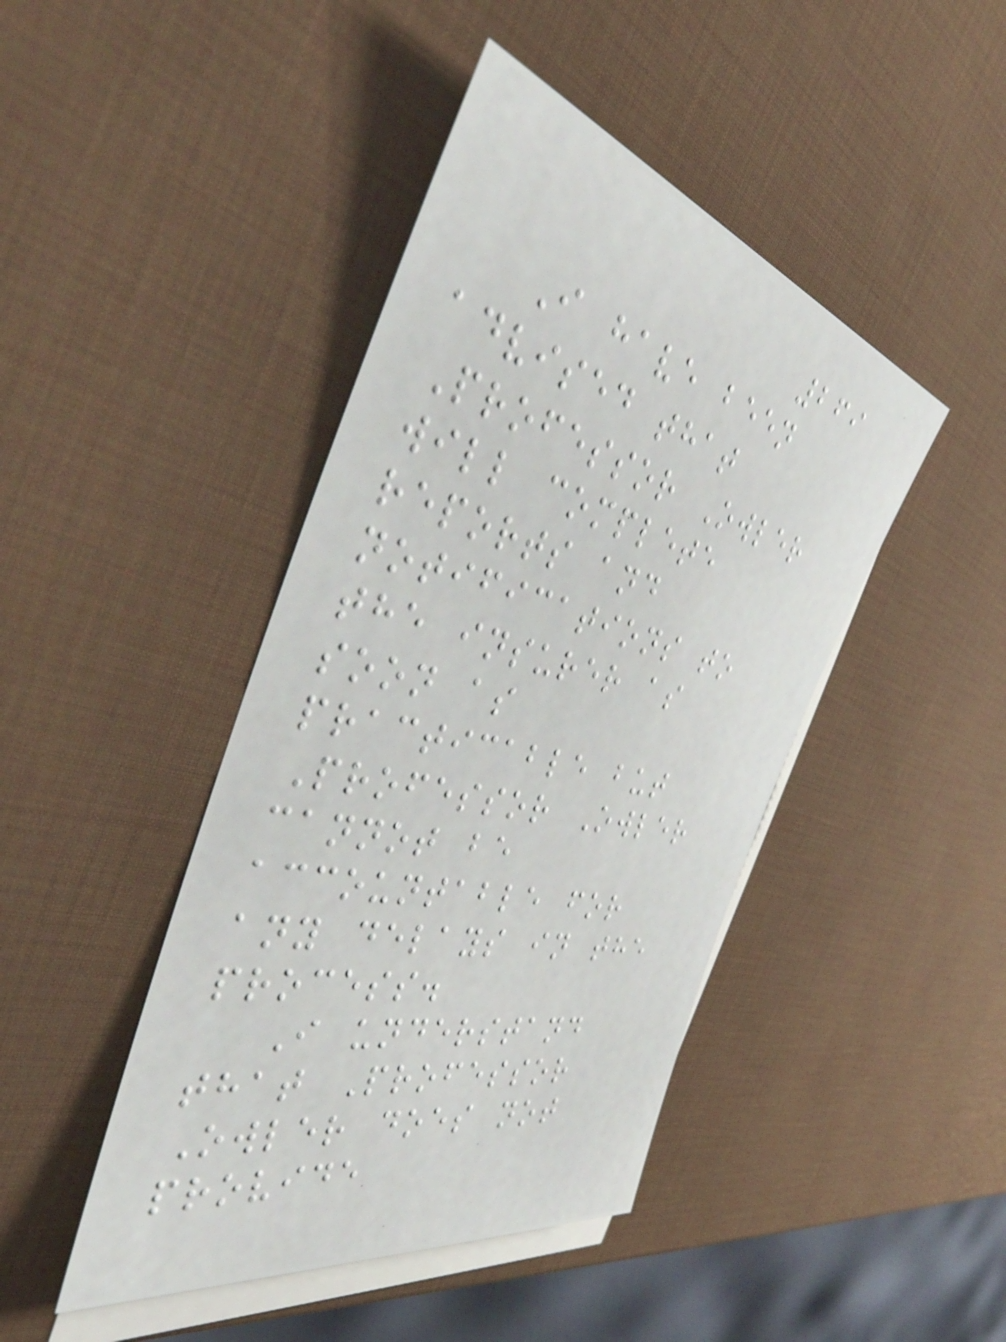269
I have been
advised that
Professor Owler
will complete
reports and
notifications to
the insurer as
soon as
practicable but
Professor Owler
cannot be
accountable for
any delays in the
process.
I understand
that Professor
Owler does not
provide
